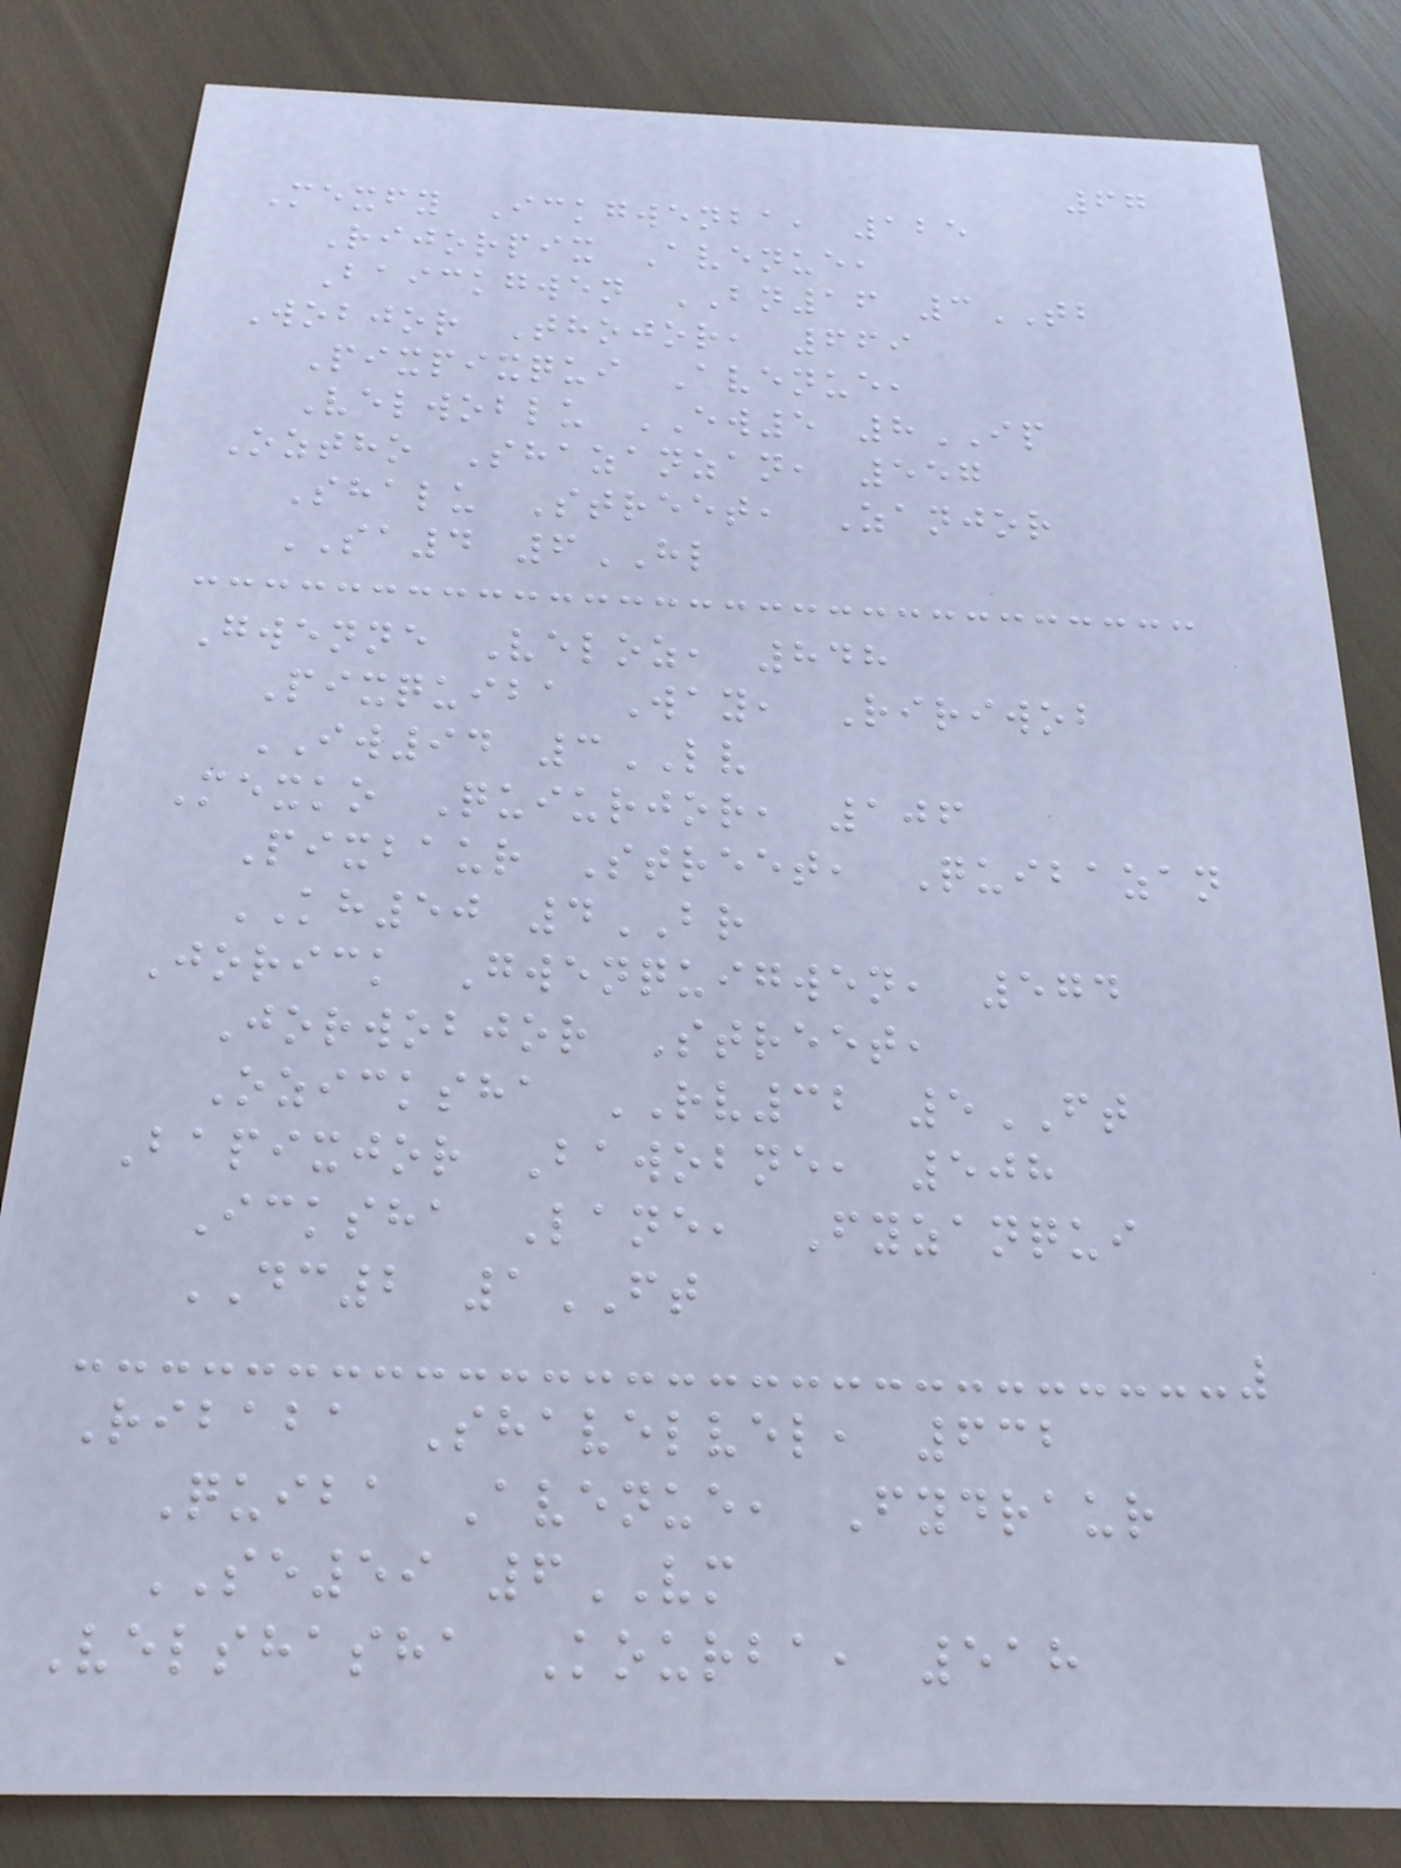67
Mexfy Ickgwenba, 125
Rijorpix Avenue,
Baickgwen BN16 3TB
Wobjor Thojor, 669
Pixpixqui Avenue,
Velwoblu EW5 8IP
Oztho Shazanzan, 557
Shalu Street, Zanjor
SA4 6HL
Gwenne Veloz, 848
Pixquiba Way, Ririwob
IW94 3LV
Mexko Quiurjor, 106
Pixbaur Street, Quibazan
KH50 4BR
Jorick Gwenquigwen, 574
Jorwobjor Street,
Ozicksha RV32 5FT
Bapixjor Bawobne, 508
Icksha Lane, Fyzanqui
DC2 1FT
Ribaba Shavelvel, 632
Quiba Avenue, Fydraur
SE59 6VM
Velshasha Kourba, 518
